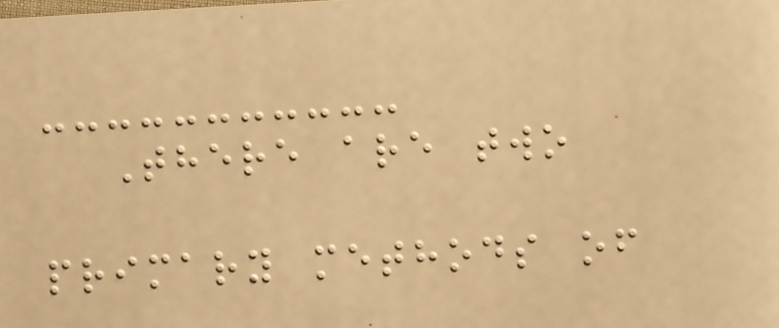There are two
primary methods of
